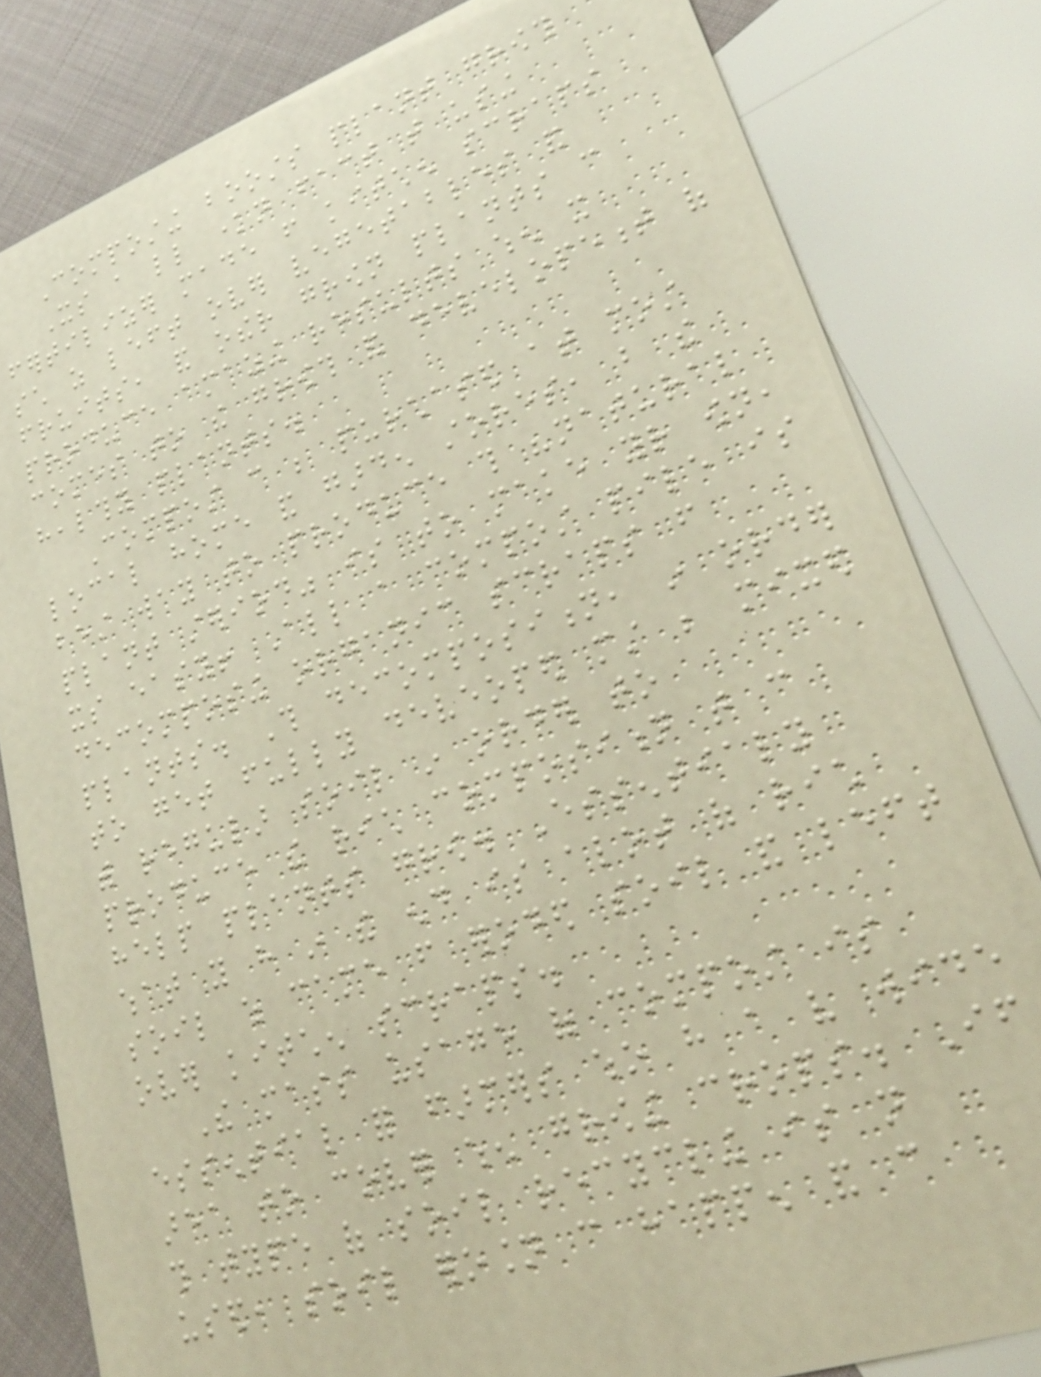Composting boosts plant growth
Its a little known fact that using
fertilizer made from kitchen scraps
such as left over vegetables and
fruits, and other grown plants can
produce amazing results when it
comes to the growth and developement of
healthy plants.
Compost can be purchased at most
local home and garden stores, but the
best way to produce this "natural
plant steriod" is to make your own,
its easy! All a compost pile is
decomposing organic scraps from
plants. This decomposition, in order
to get fully deveoped must be mixed
with regular soil in order to
produce the rich composition that can
help plants grow. Essentialy
what you have in the end is alot of rich
soil which came from eroded soil and left
over kitchen scraps.
The mass usage of compost is
essential for farmers who have a very wide
area to cover when growing crops. If
this type of soil recycling is not
used, soil erosion can happen and can
